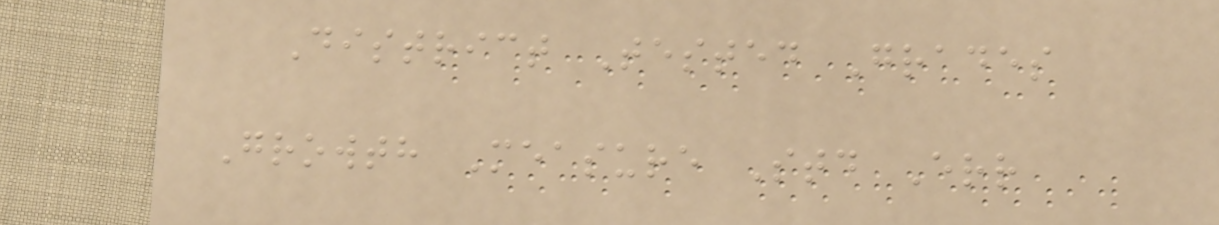District Tested Grades
Growth Measure Std Err
